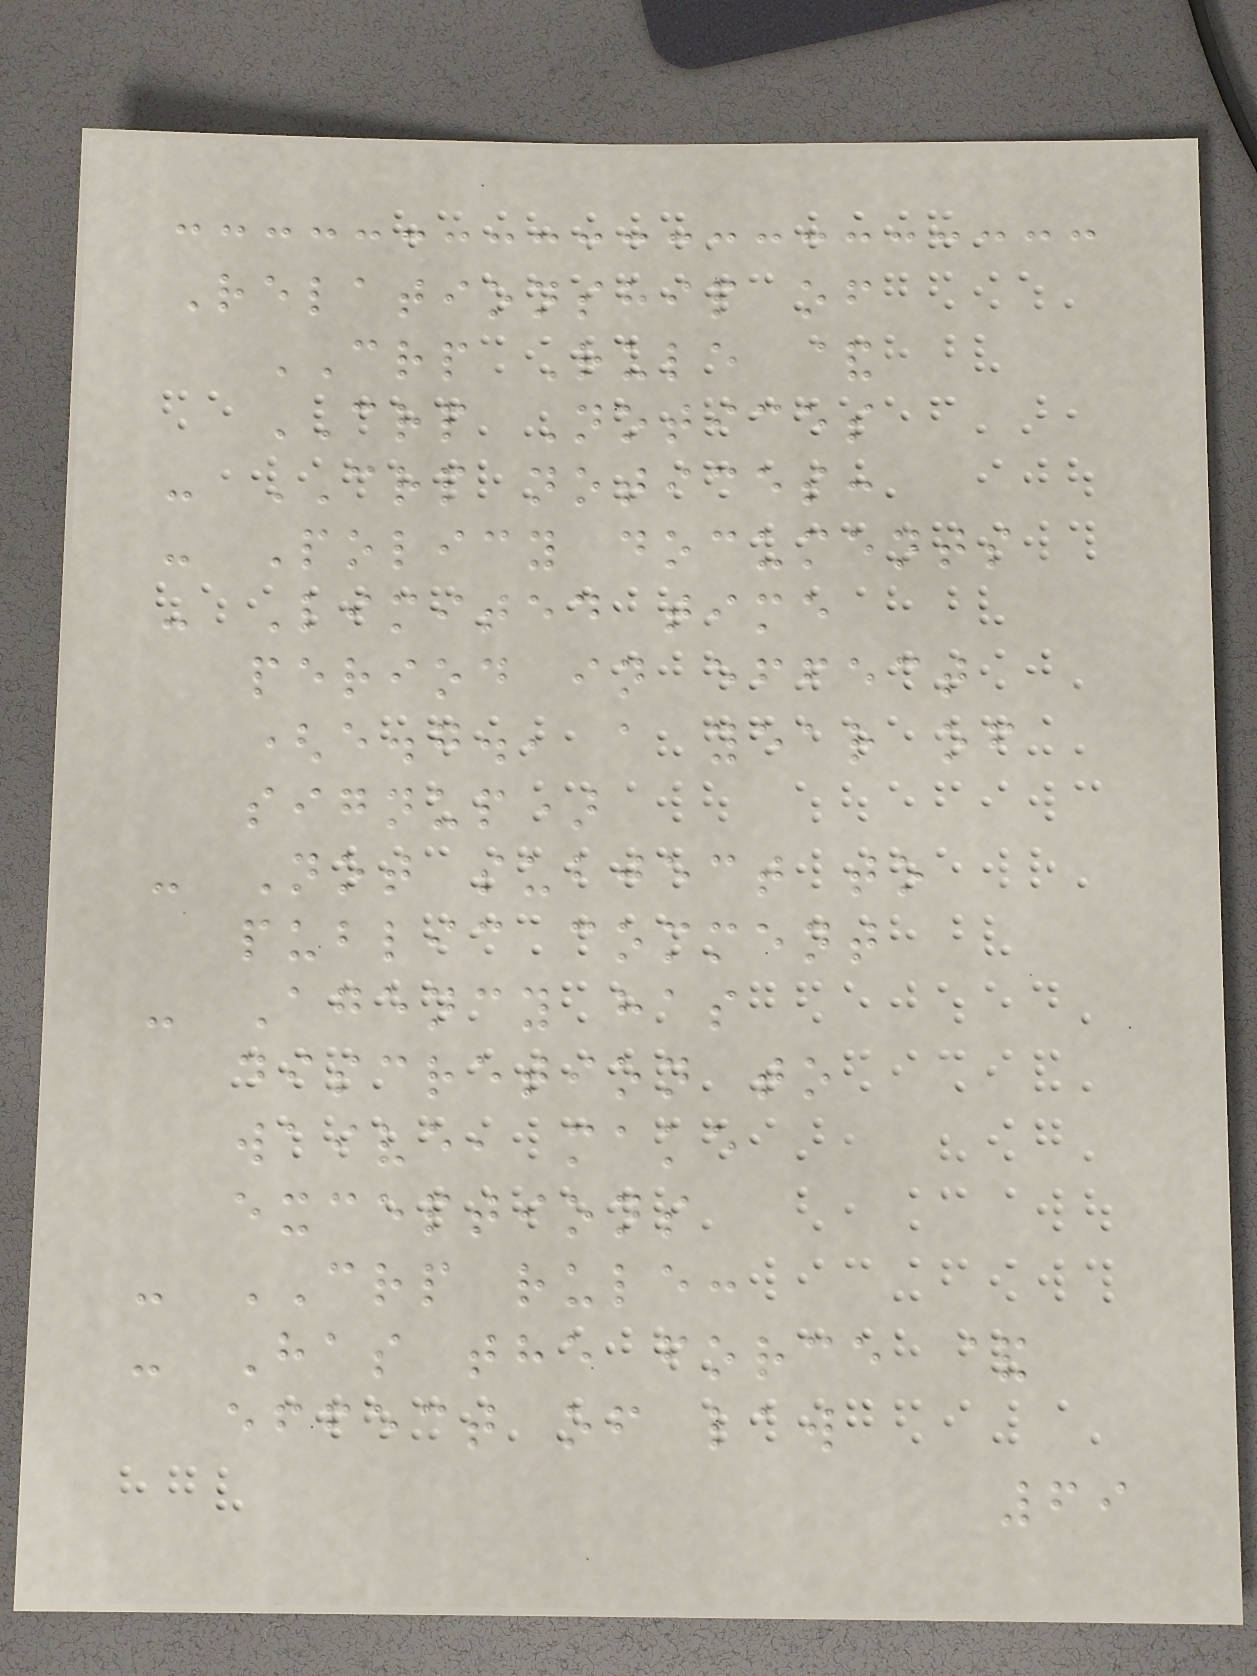Relationship of
CRP Rule &
CRP Notices
- CRP notices:
- Policy documents
- Limited time
period in effect
(e.g., a year of
signup)
- Not subject to
public comment
- Agency has
discretion to
waive, make
exceptions
- CRP rule:
- Has the force &
effect of law
69
